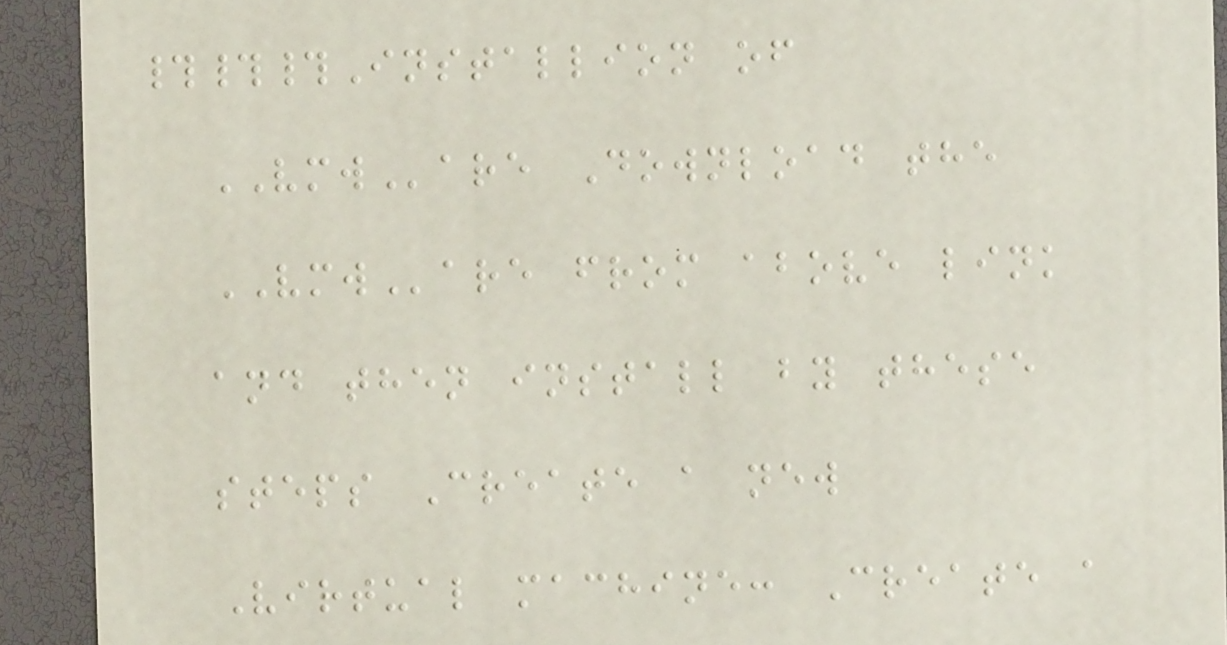###Installion of
VMWare Download the
VMWare from above link
and then install by these
steps Create a new
Virtual machine: Create a
